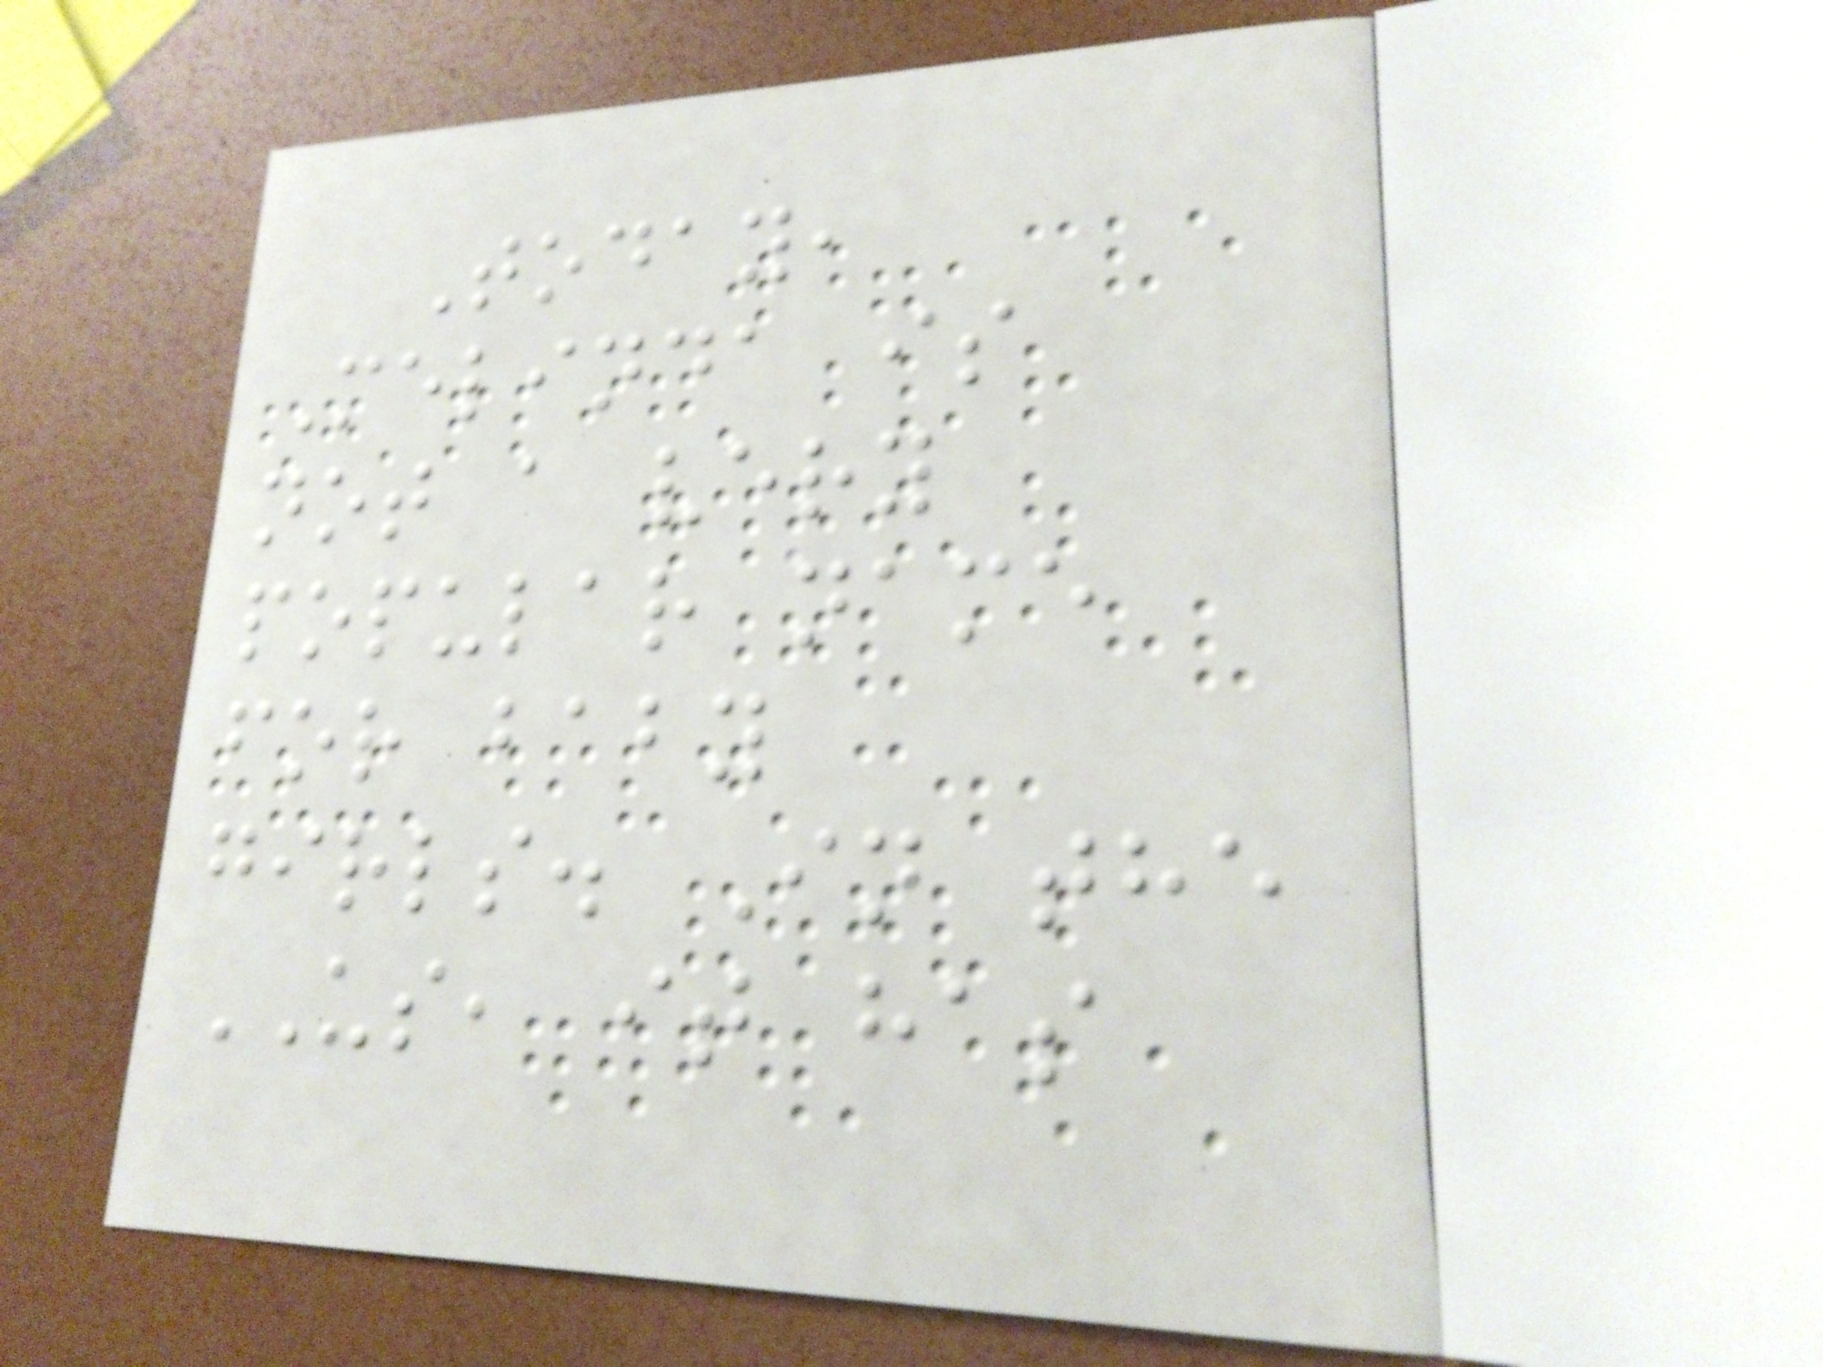Today,
Melinda is
not a very
popular name
for baby
girls. In the
US, it has
